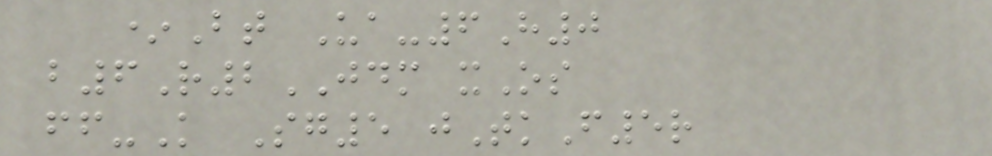*Bt Ua-6H0
b6R2JDM xOs
ff-K Sg5 jTkF5r
